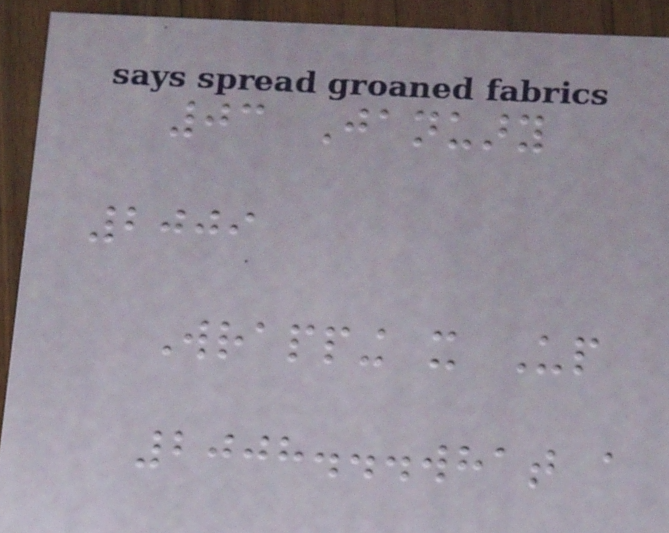03 January
2009
Wrapping it Up
2008...what a
